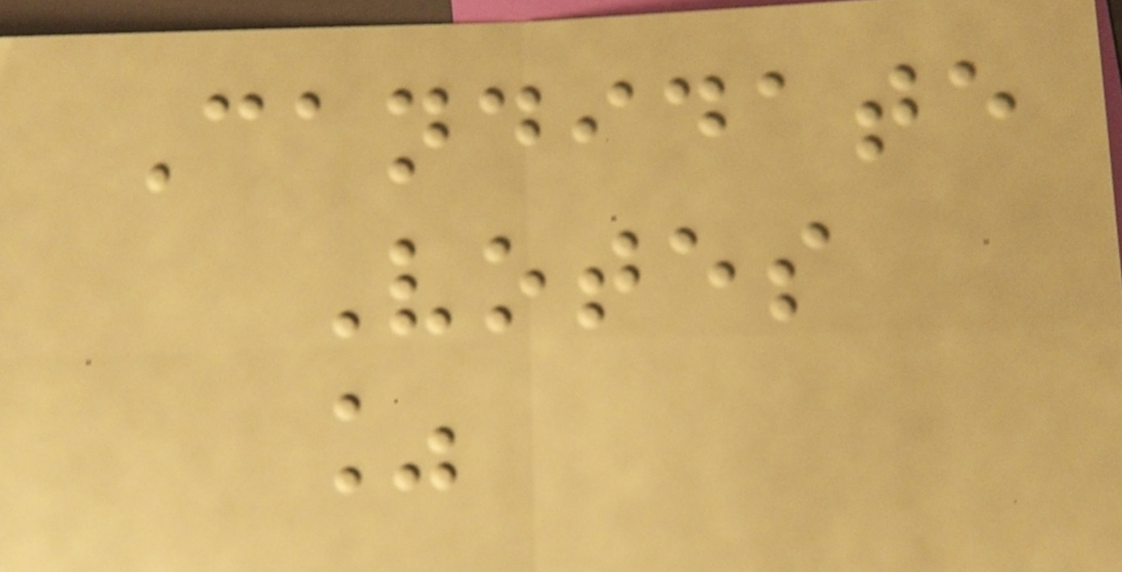Candidate
Votes
%
